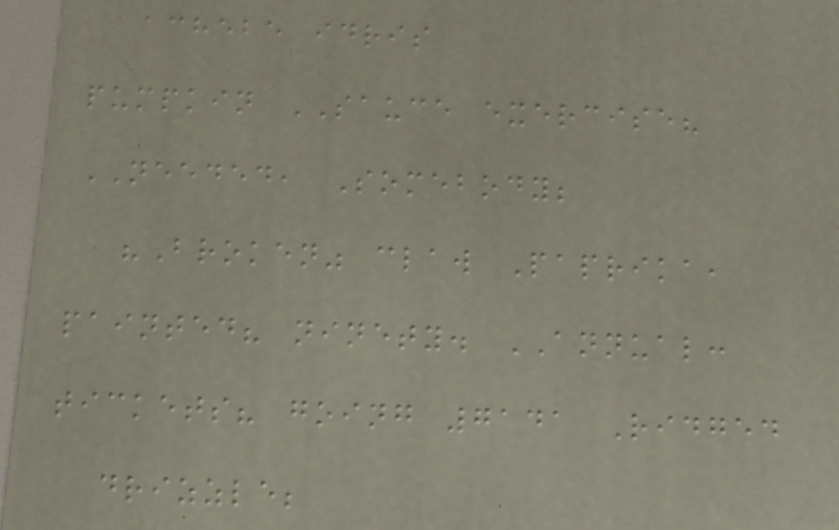achebe idris
pumpkin SAUCE exercise?
NEEDED, Somebody;
"Broken" claw Paprika,
painted? ninety. ANNUAL:
tickets? going 7141 Ridged
drizzle;
